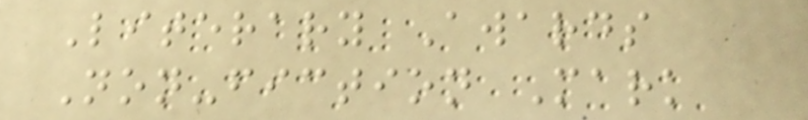Literary Awards
Non-fiction Mark
